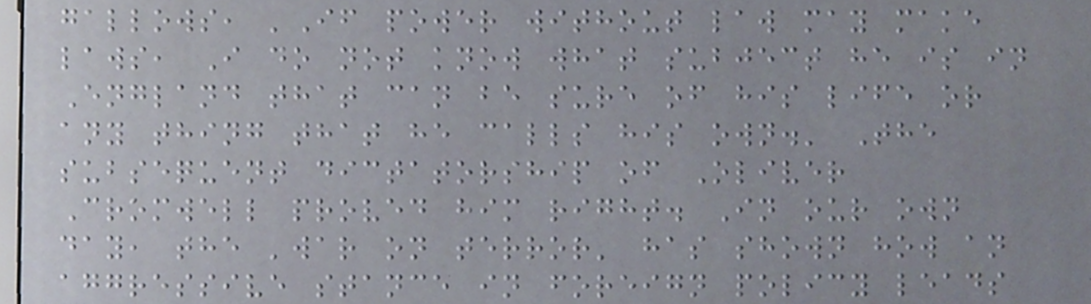gallows, 'If power without law may make
laws, I do not know what subject he is in
England that can be sure of his life or
any thing that he calls his own.' The
subsequent dictatorship of Oliver
Cromwell proved him right. In our own
day, the 'war on terror' has shown how an
aggressive stance in foreign policy leads
